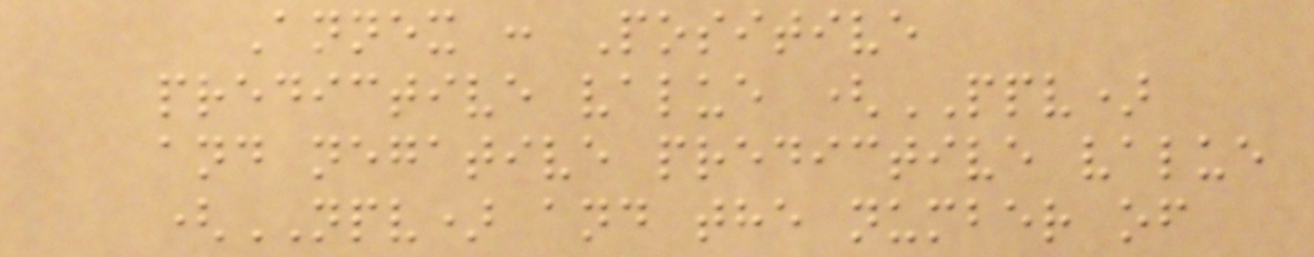Annex : Positive
predictive value (PPV)
and negative predictive value
(NPV) and the number of
